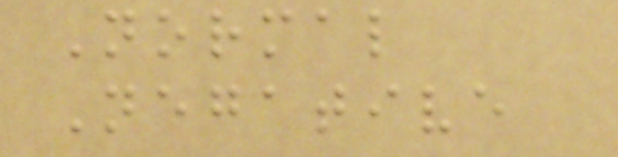Normal
Negative
